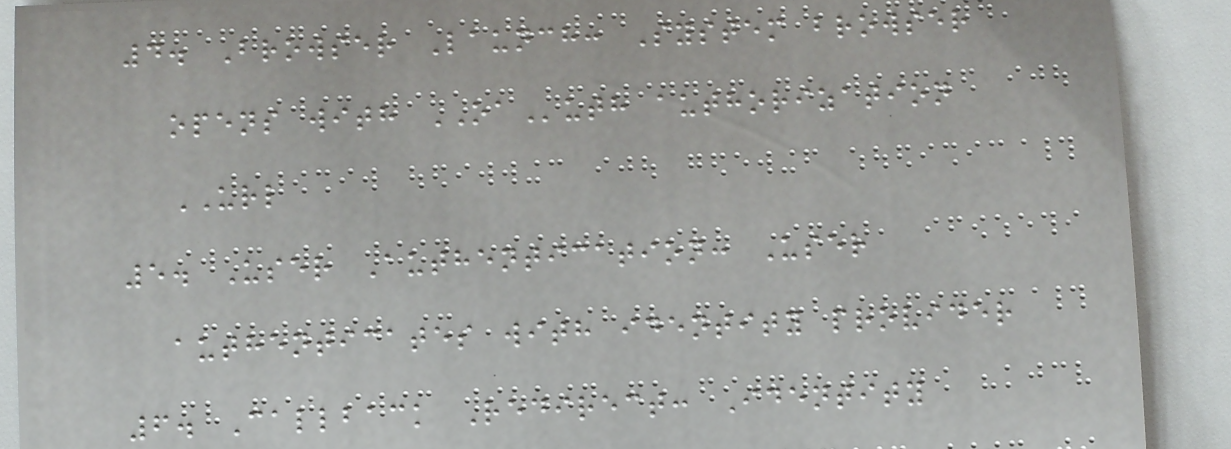4. Browser Launch: System browser
opens with OAuth authorization
URL
5. User Authentication: User
authenticates with identity provider
6. Callback Redirect: Identity
